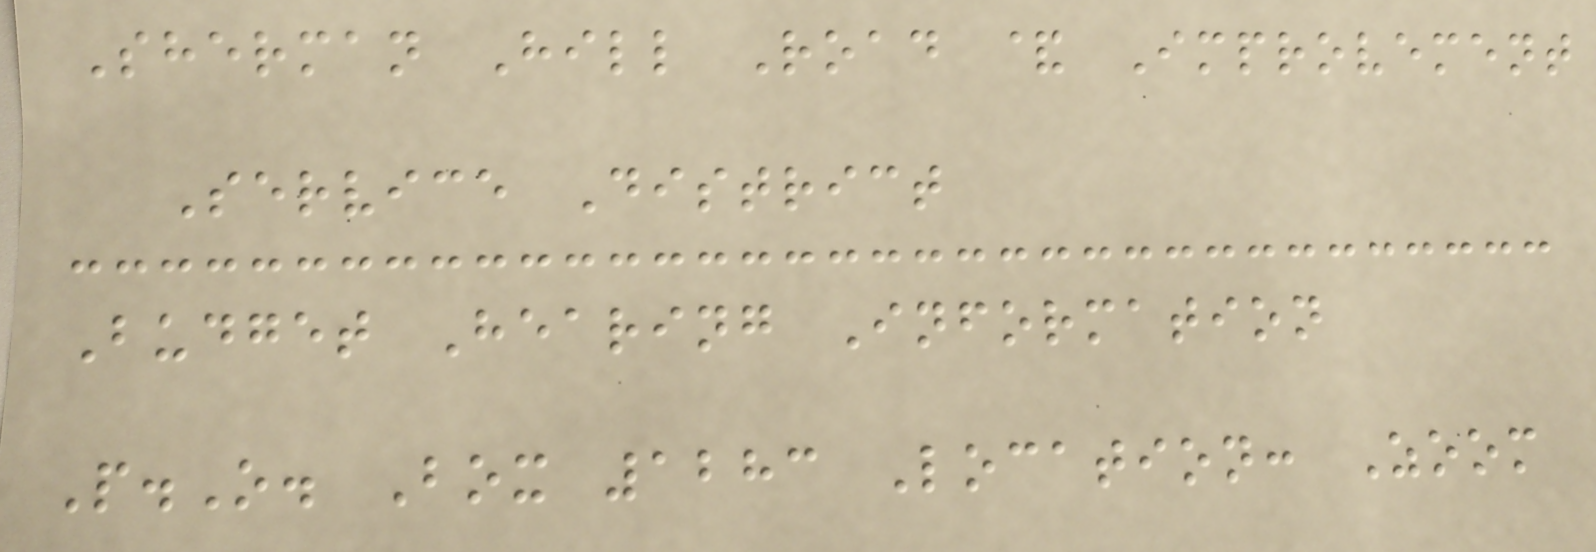Sherman Hill Road & Improvement
Service District
Budget Hearing Information
P.O. Box 1283 Location: Zoom
